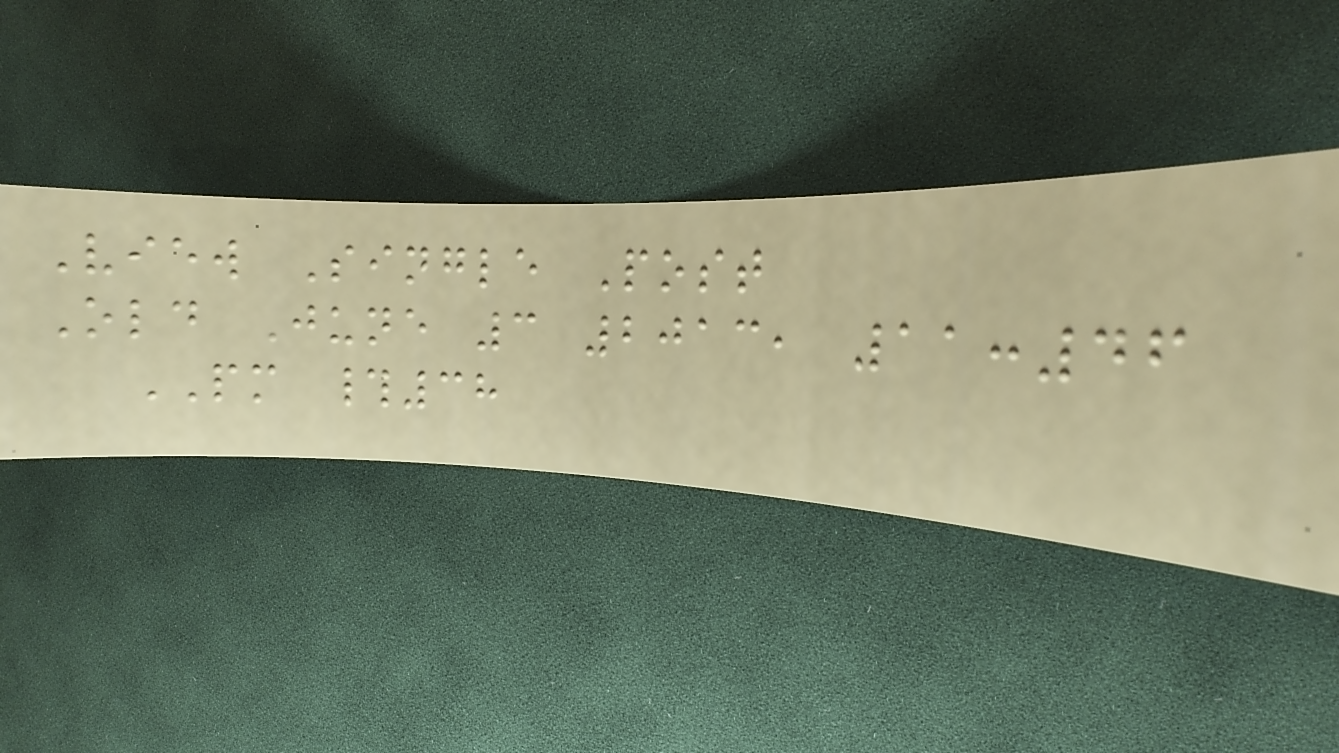View Single Post
Old June 3 2013, 11:46
PM #38
